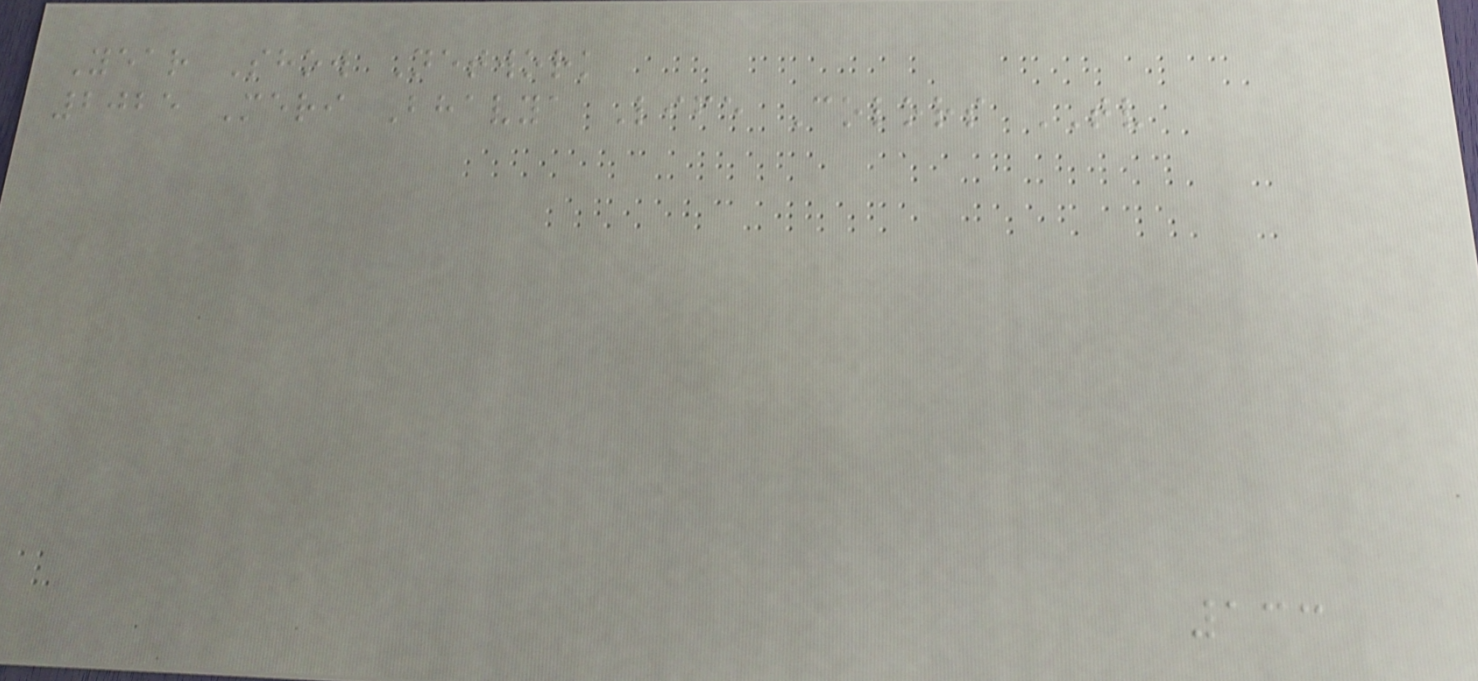Year Show Network
2025 Meri Bhavya Life Colors TV
133
